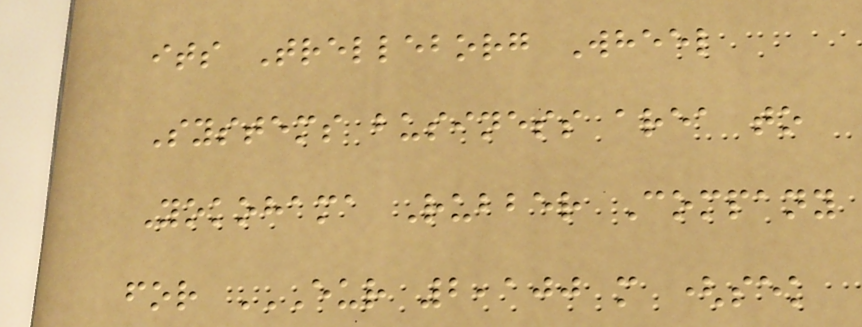its Trelleborg Wheel
Systems business area to
Yokohama Rubber Company
for EUR 2,100 M (SEK
